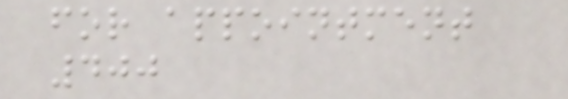for appointment
400
